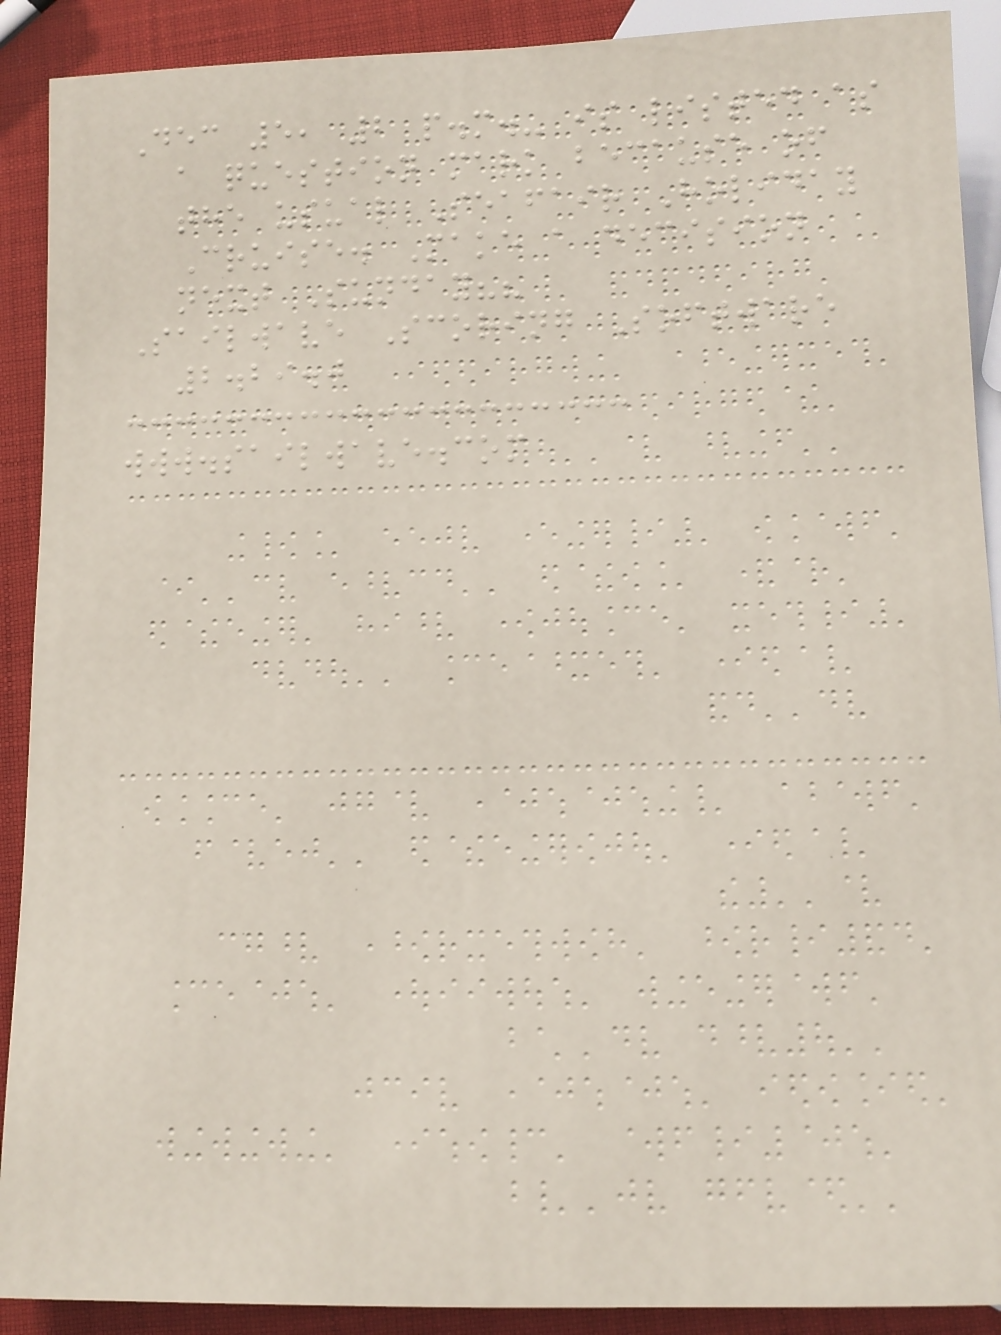Dec 5, 2 p.m.- is listed as
a question mark because of
the usual Seafair Holiday
Cruise. Make a decision
next Sunday??
Sailwave Scoring Software
2.29.0
www.sailwave.com
